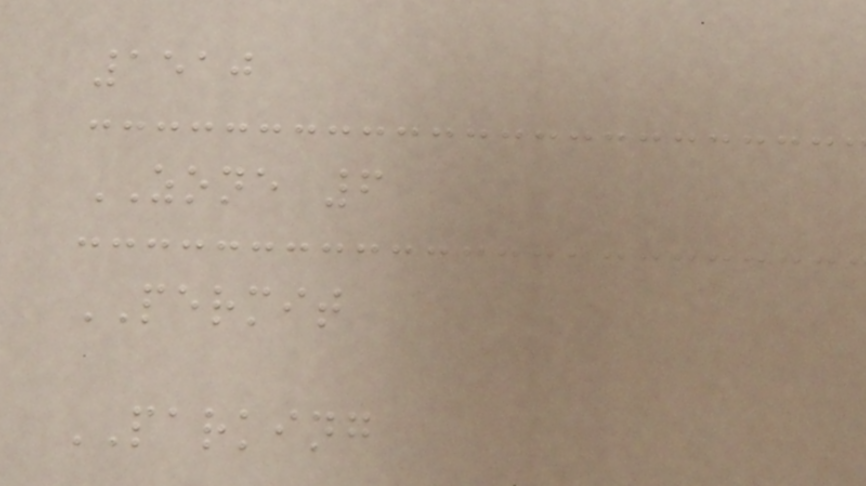1510
ZONE 6
PERMIT
PARKING
